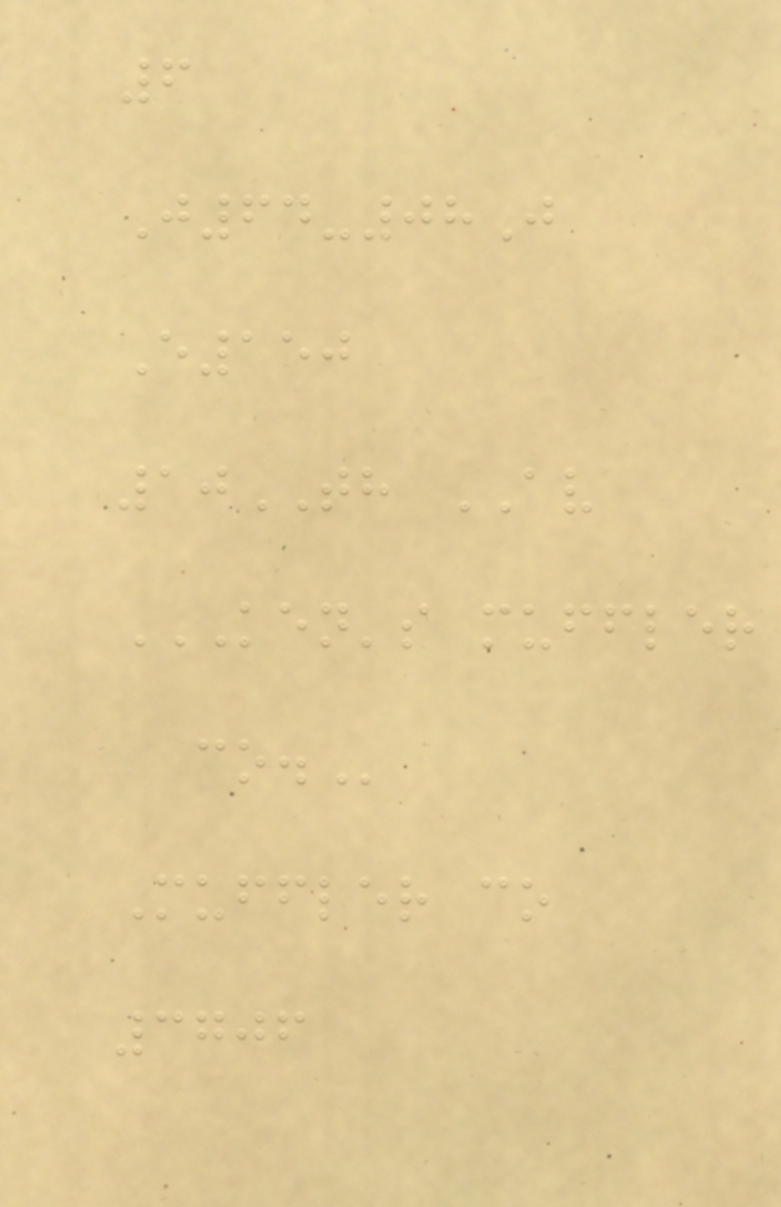6
J64-08J
E150
10TH AV
KEN'S MUFFLER
CO.
Muffler co
3706
